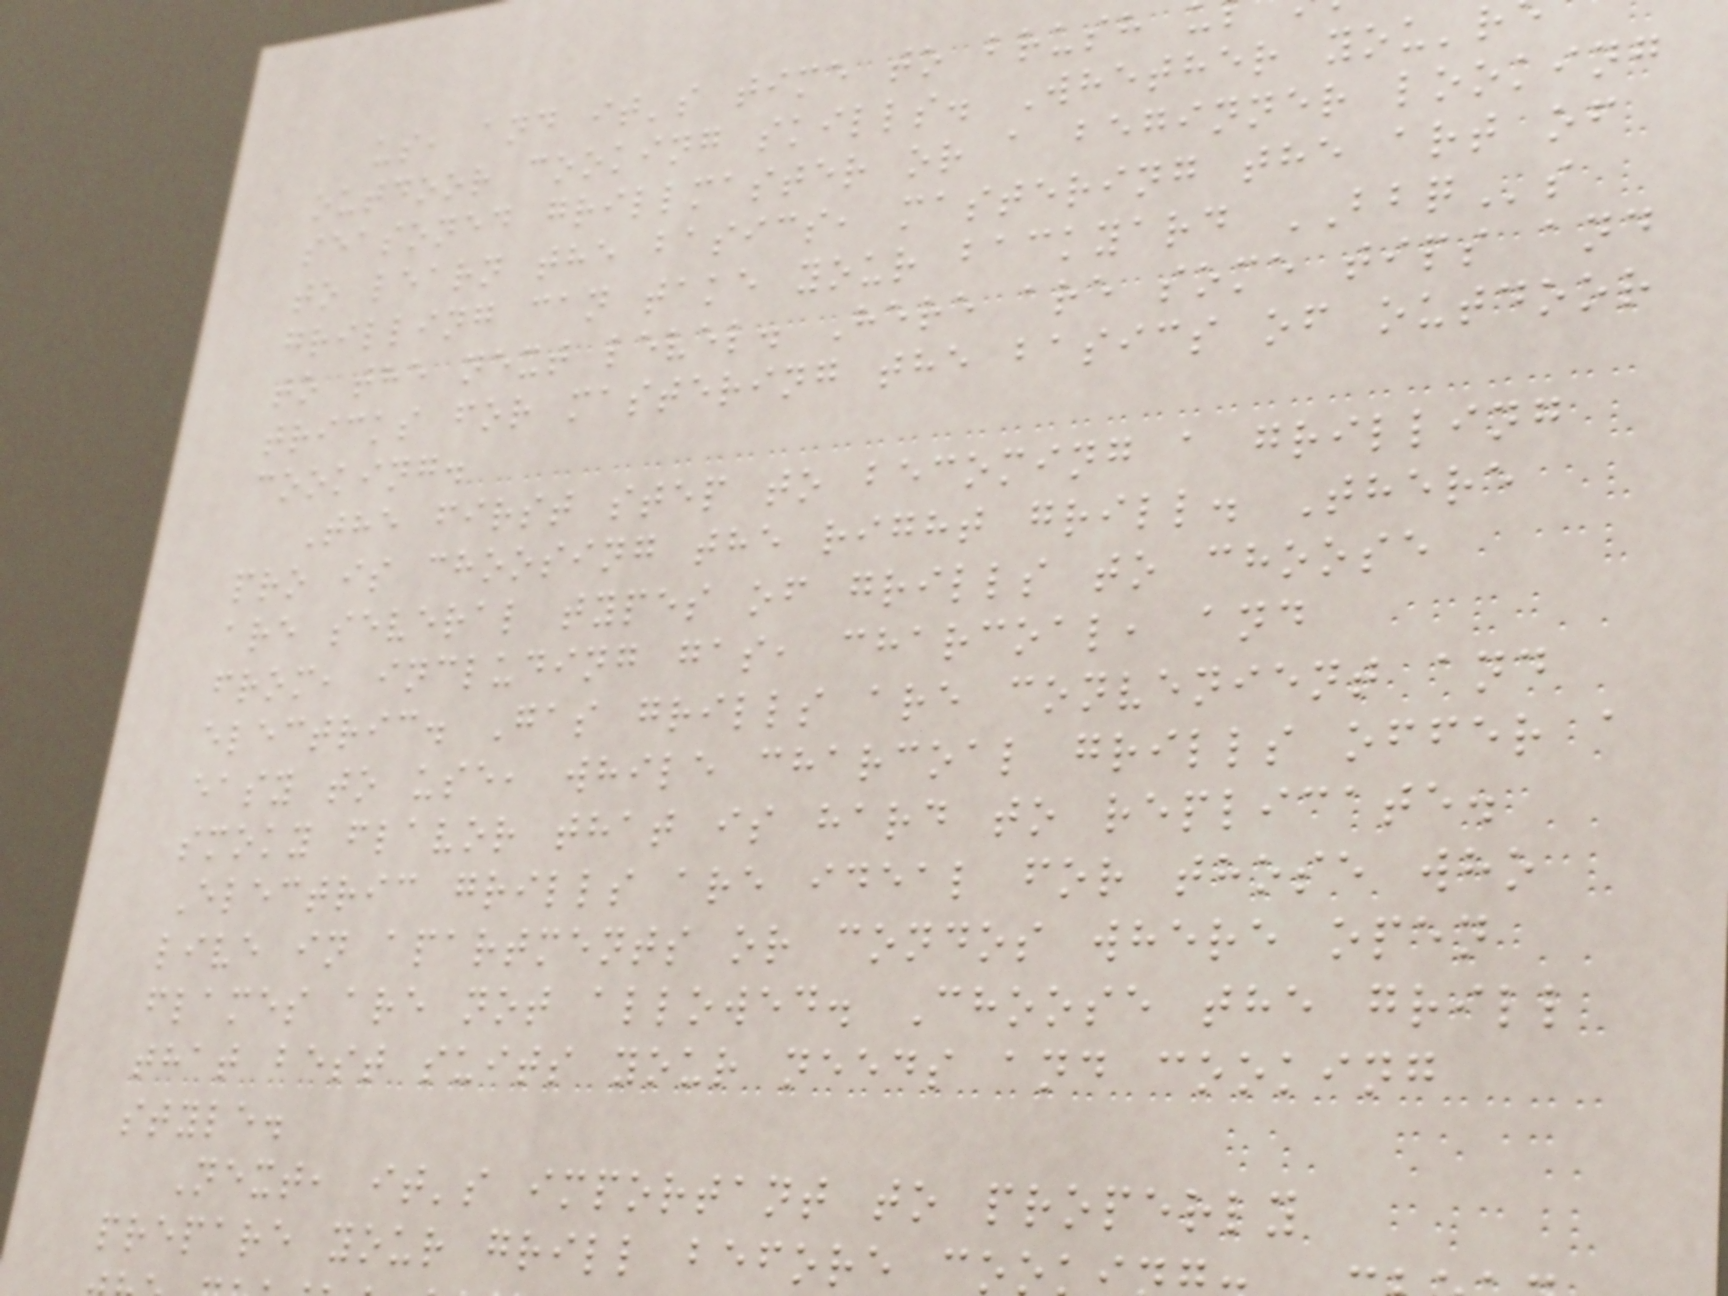us, and it's time to brush
outdoor cooking skills. Whether you'r
seasoned grillmaster or a beginner looking
to learn the basics, mastering the art of
grilling can take your backyard BBQs
to the next level. Here are some tips and
tricks for mastering the basics of outdoor
cooking.
The first step to becoming a grilling
pro is choosing the right grill. There
are several types of grills to choose
from, including gas, charcoal, and
electric. Gas grills are convenient and
easy to use, while charcoal grills offer a
smoky flavor that is hard to replicate.
Electric grills are ideal for those who
live in apartments or condos where open
flames are not allowed. Choose the grill
that best suits your needs and cooking
style.
Next, it's important to properly
prepare your grill before co
